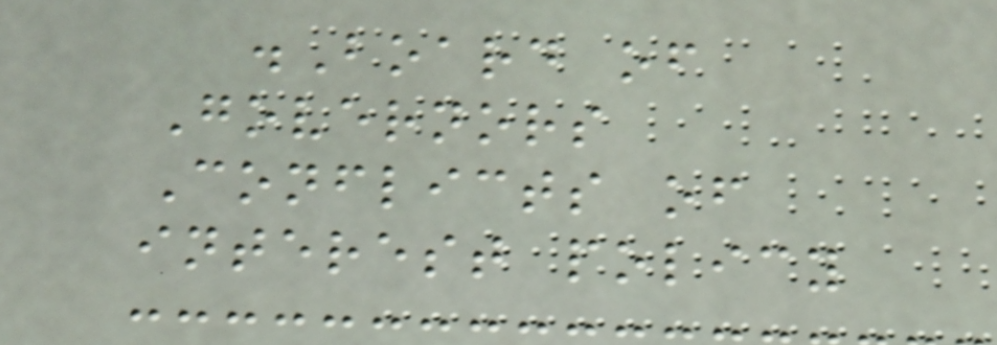.Board of
Governors
Conflicts of
interest policy
